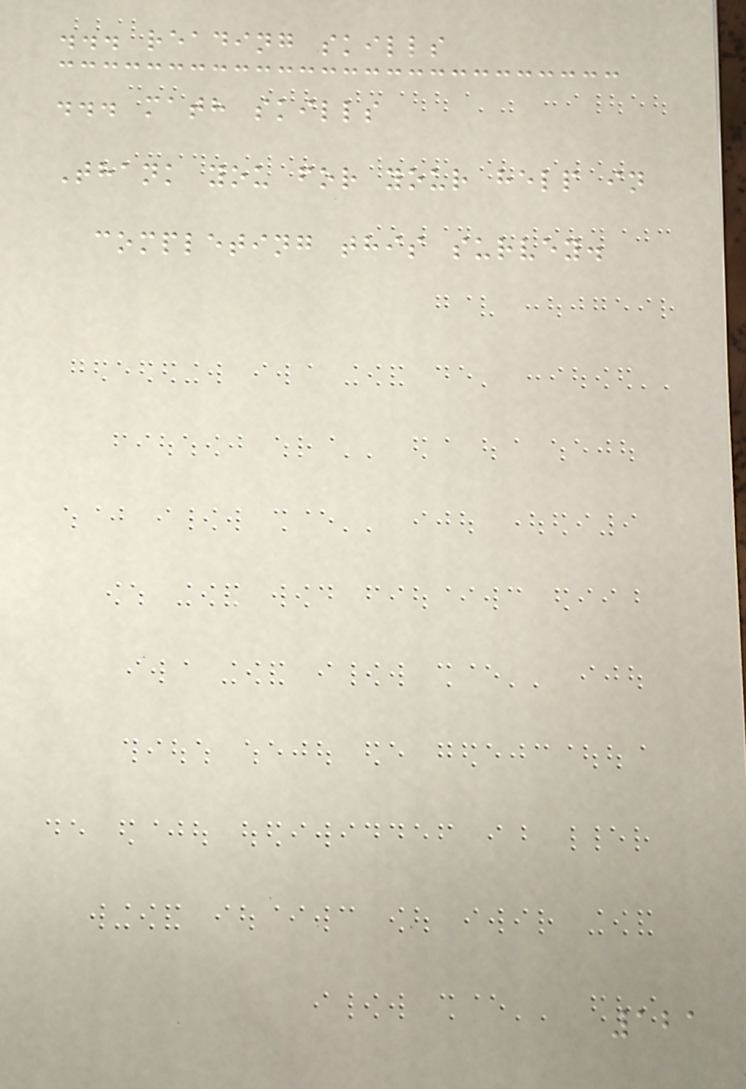... reading skills
... math skills
Thank you for your help in
completing this survey.
121
